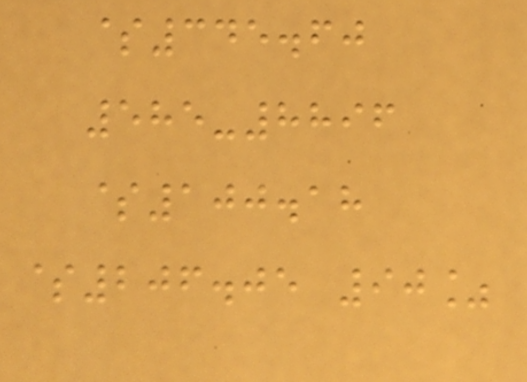$345.60
585-8896
$100.18
$206.05 90%
